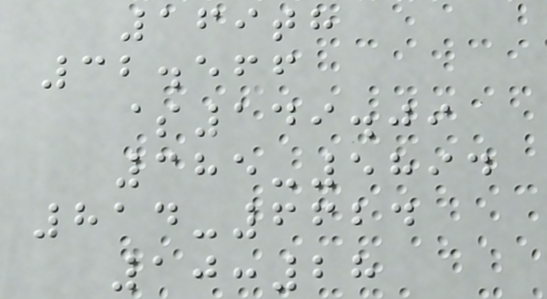169th
32.566
$149.09
385-5894
814-6624
10:28
